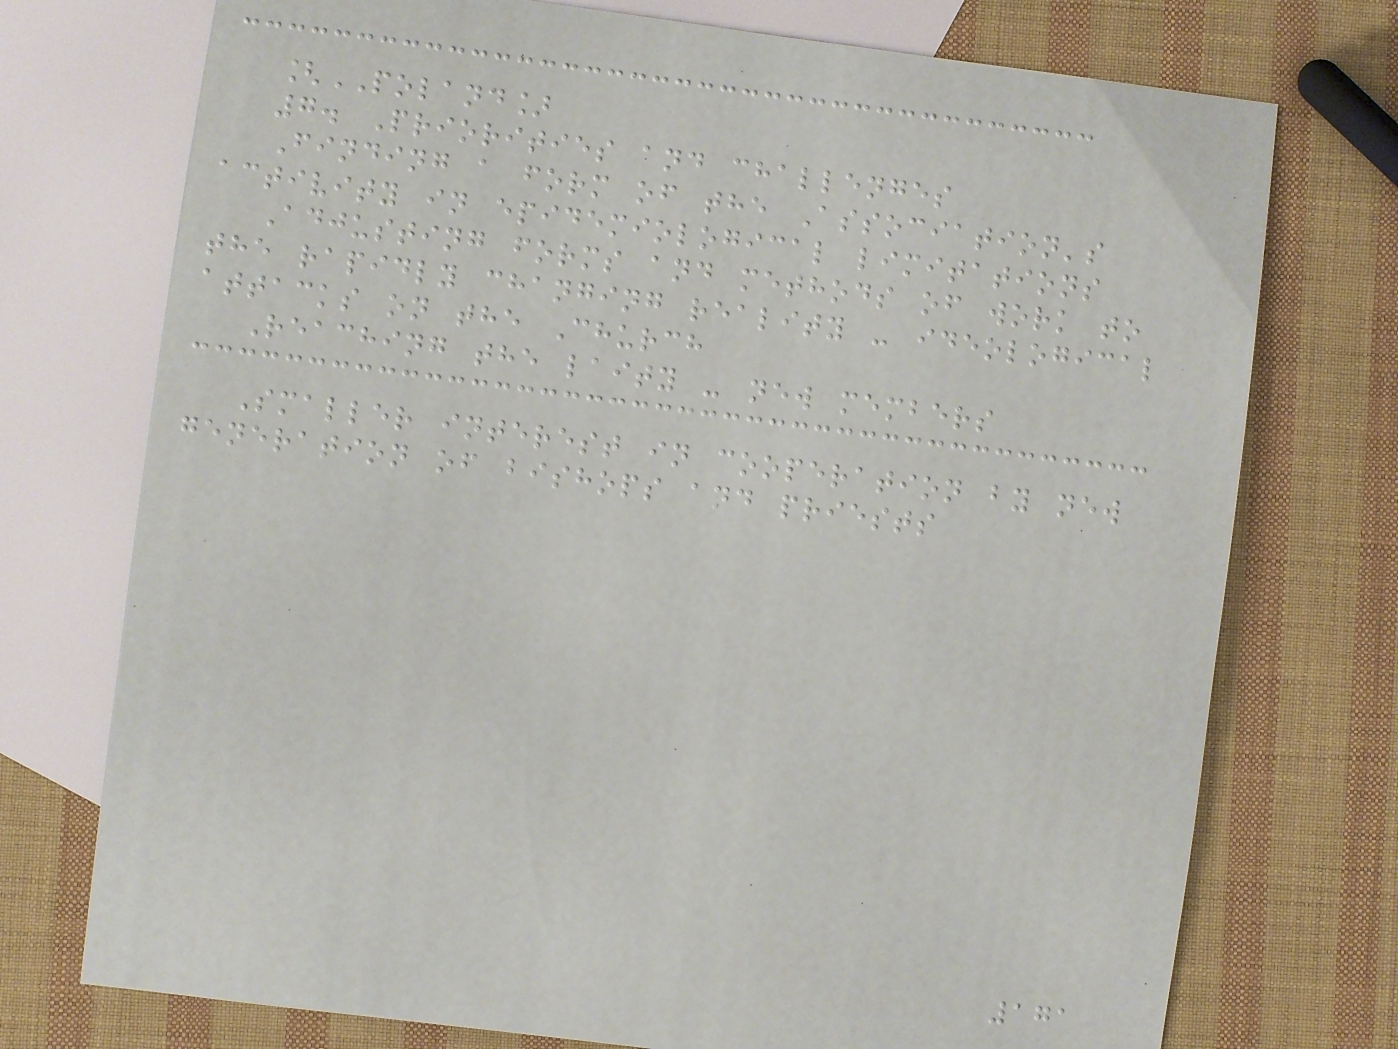[POLAND]
7. Priorities and challenges
Finding a form of the Association's
activity in epidemiological limitations
Adjusting forms and methods of work to
the rapidly changing reality - ideological
attacks on the Church
Reaching the laity - new members
Smaller interest in cooperation by new
generation of bishops and priests
171
